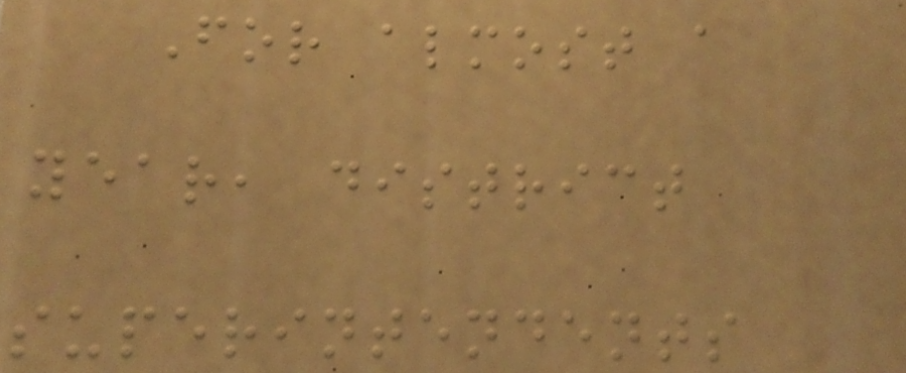For almost a
year, district
superintendents
